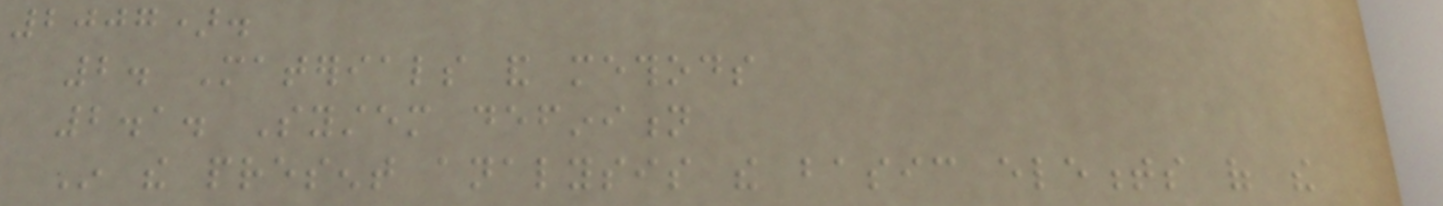2007).
2. Materials and methods
2.1. System definition
In the present analysis the basic elements of the
